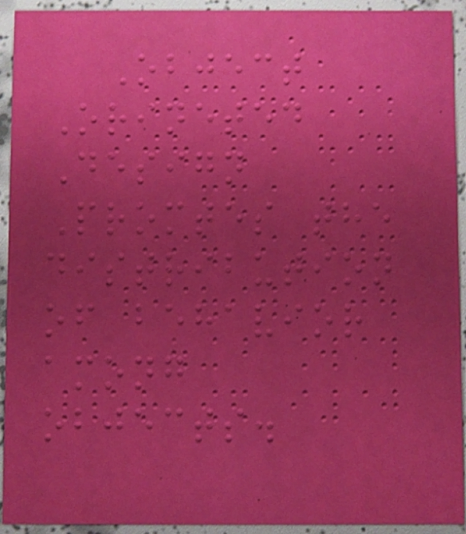Object
Orineted
Design
Promtes the
distribution
of behavior
among
objects.
